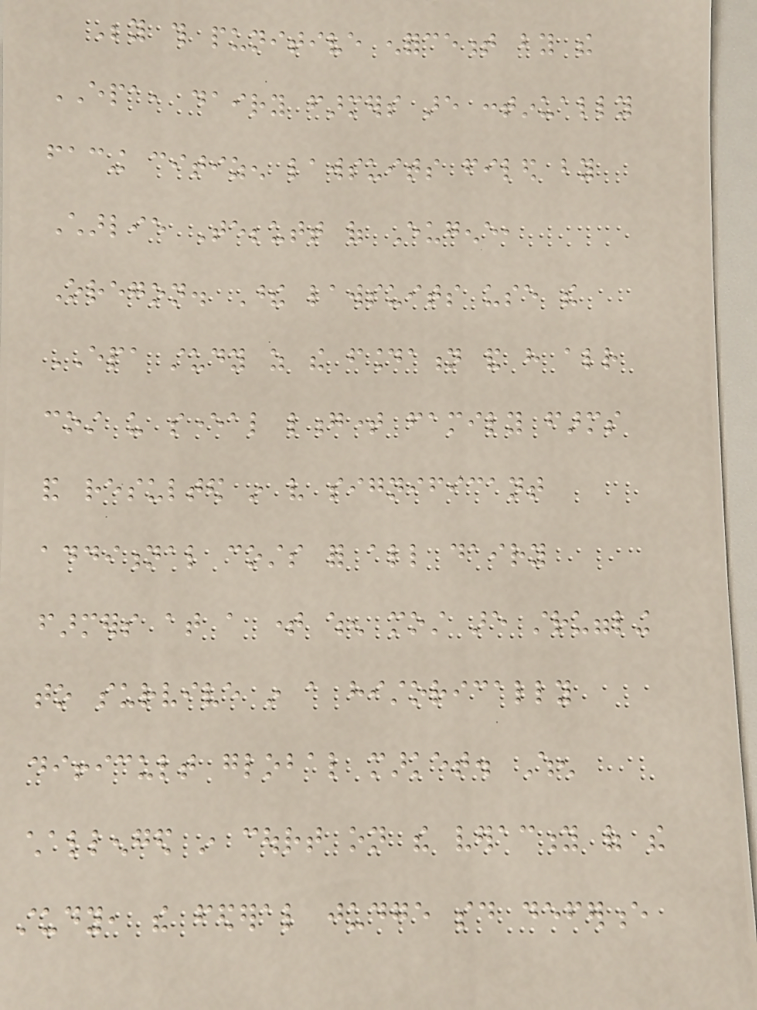Beyond this punitive enforcement by the
EPA, dairy farmers are continually
facing citizen lawsuits filed by
Charlie Tebbutt of Eugene,
Oregon. These lawsuits use the
EPA study as the foundation and have already
cost us several longtime family farms
and resulted in very significant
additional costs for all dairy
farmers at a time when most are struggling
to survive in a historically
difficult global market. When
challenged in court on the veracity of the
study, the federal judge said deference
